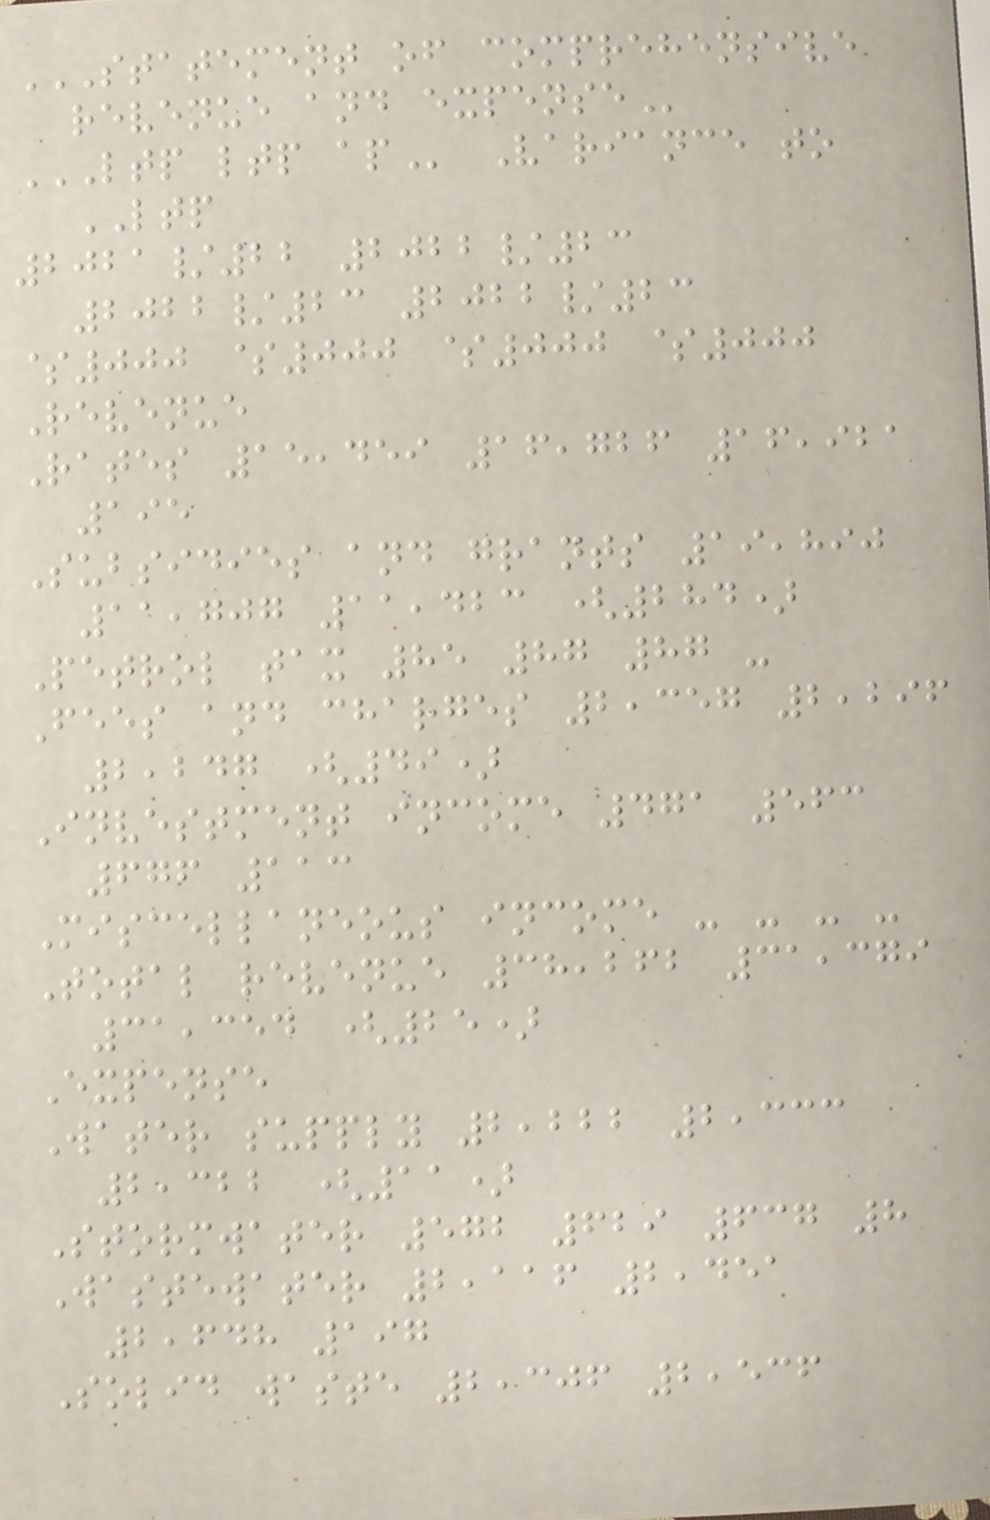STATEMENT OF COMPREHENSIVE
REVENUE AND EXPENSE
LTP LTP AP Variance to
LTP
2021/22 2022/23
2022/23 2022/23
$000 $000 $000 $000
Revenue
Rates 15,459 16,726 16,921
195
Subsidies and grants 19,890
11,707 11,423 (284)
Petrol tax 85 87 87 -
Fees and charges 2,357 2,296
2,247 (49)
Investment income 471 563
676 113
Miscellaneous income - - - -
Total revenue 38,262 31,379
31,354 (25)
Expense
Water supply 2,222 2,333
2,322 (11)
Stormwater 572 629 637 8
Wastewater 2,116 2,451
2,648 197
Solid waste 2,306 2,536
